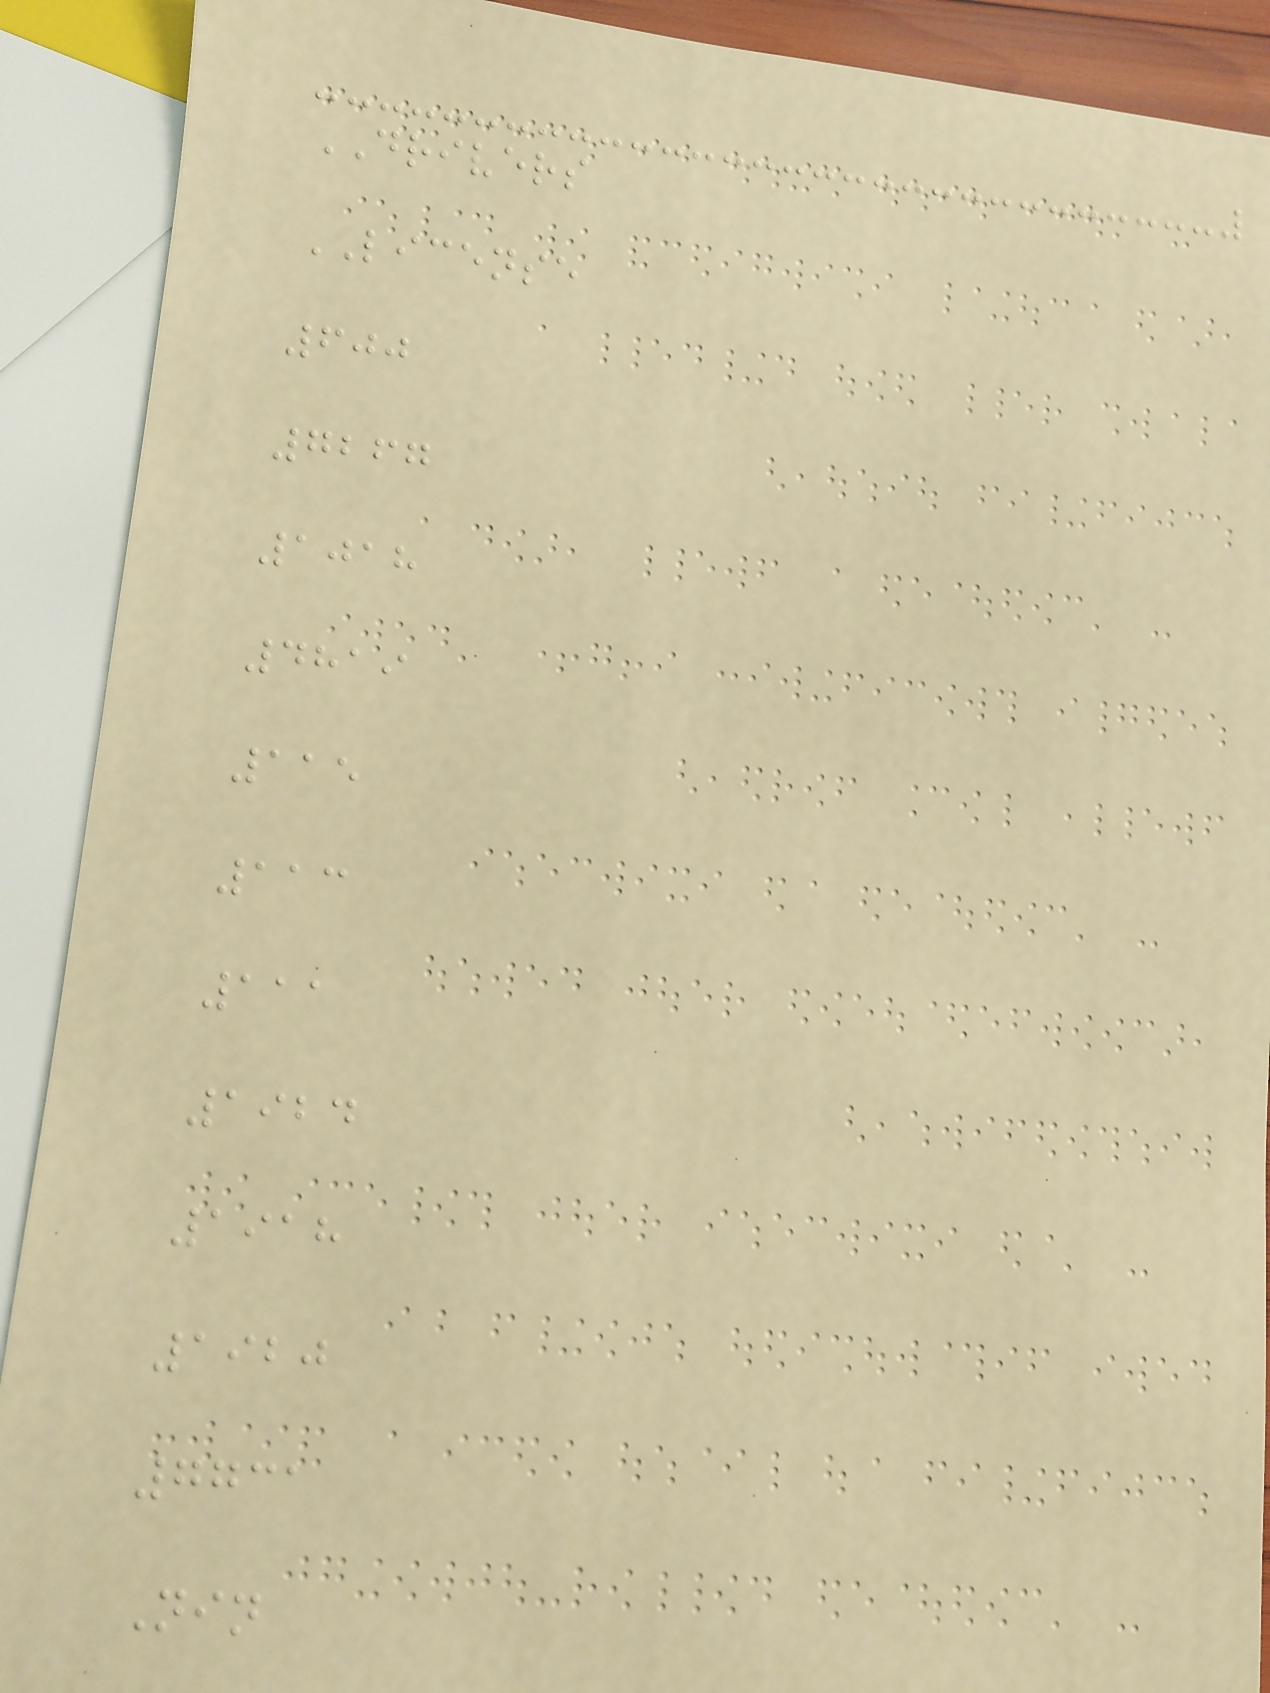DRIVERS
LICENSE
600
7267
1018
4819
115
113
111
1924
1918
1920
7731
Nin
